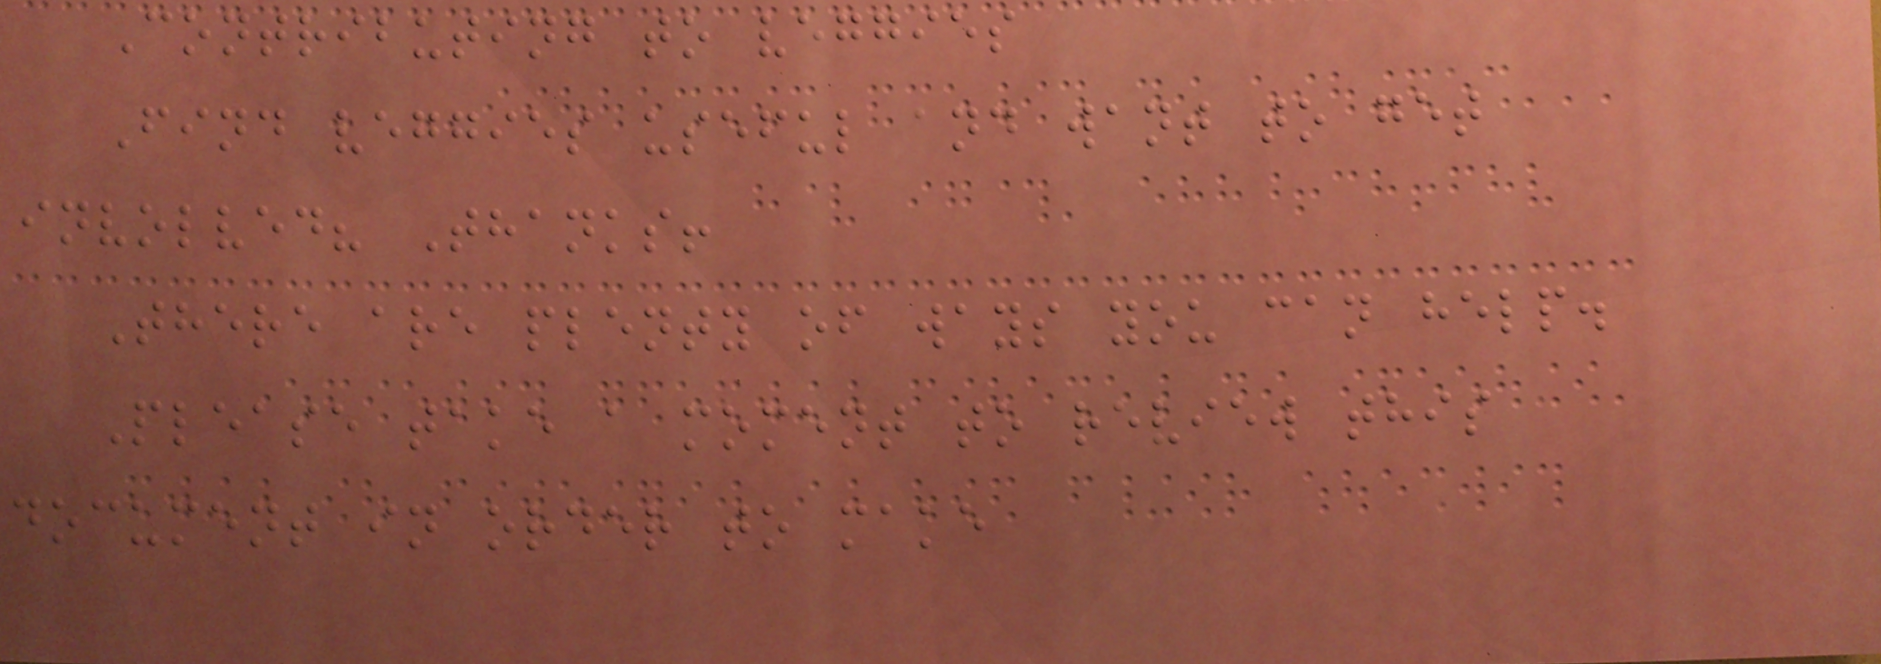Contributing to veggies
Find veggies useful and want to get
involved? Thanks!
There are plenty of ways you can help.
Please take a moment to review this
document in order to make
